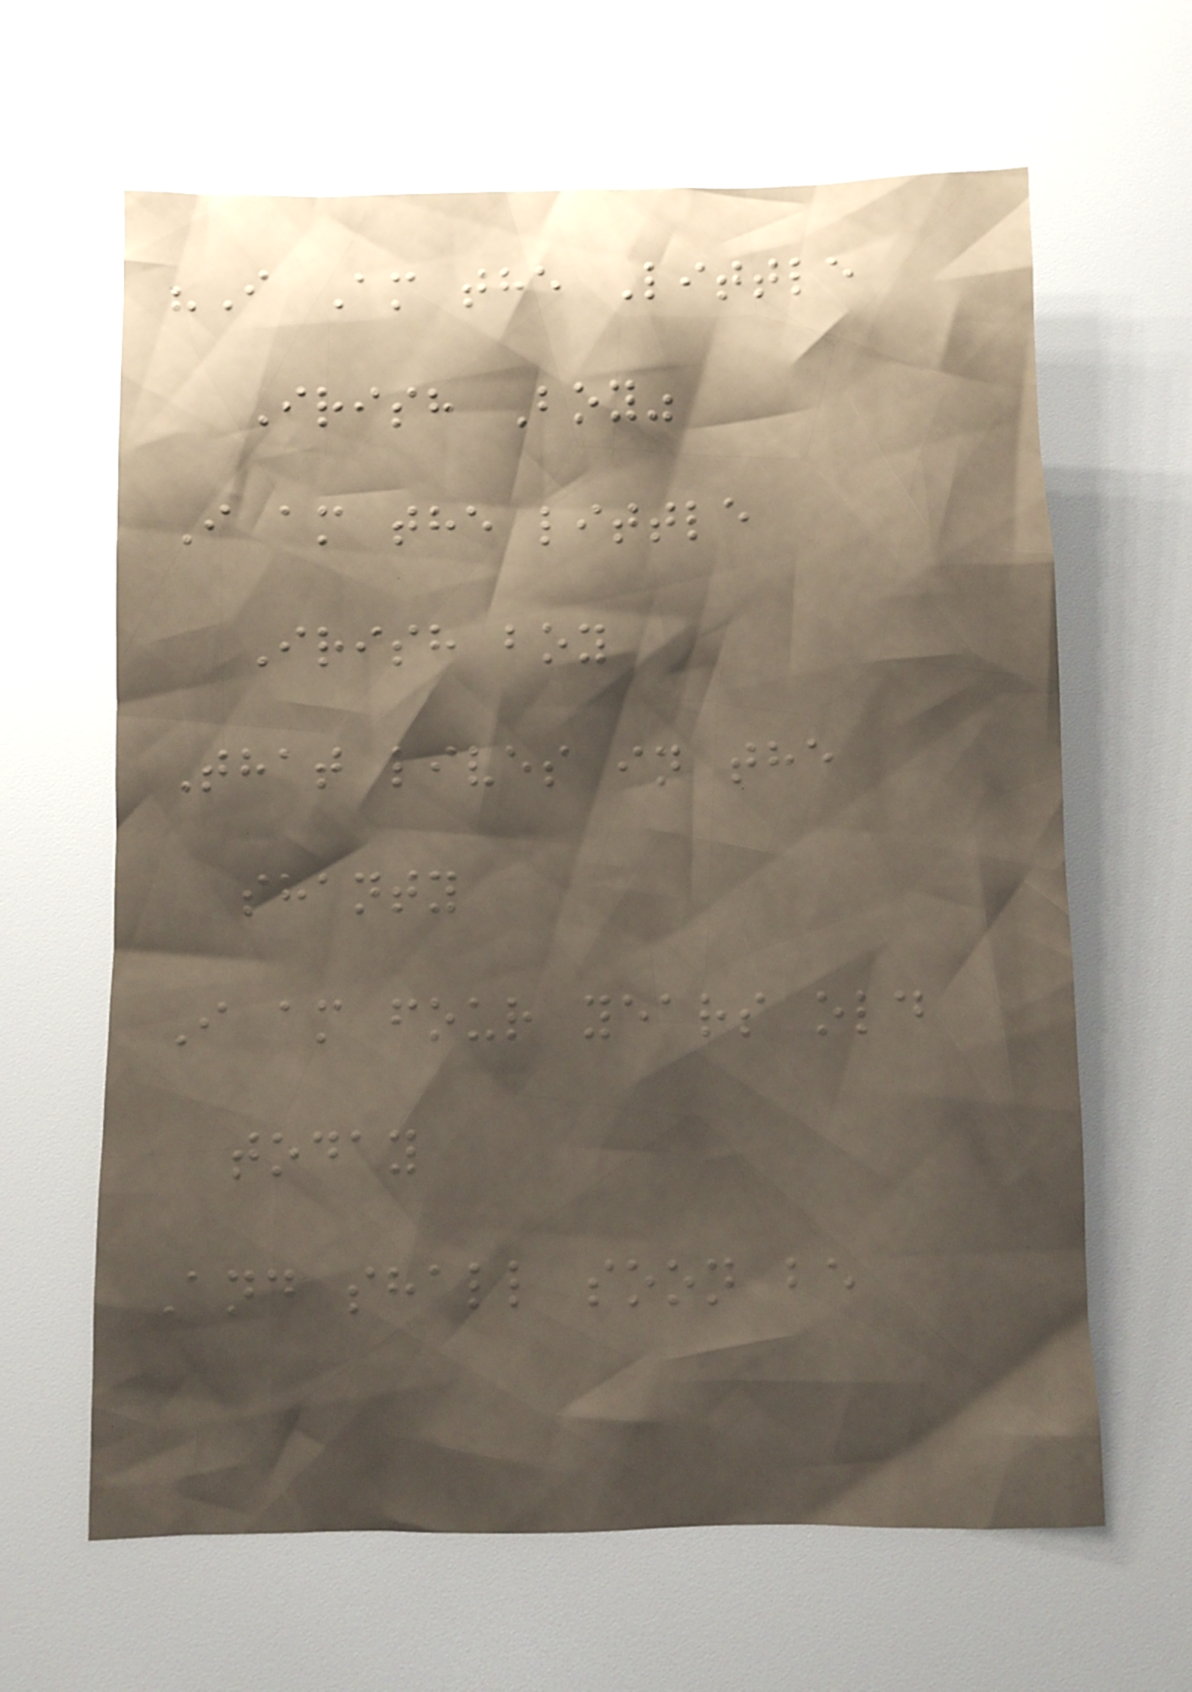"I Am the Little
Irish Boy"
I am the little
Irish boy
That lives in the
shanty
I am four years old
today
And shall soon be
